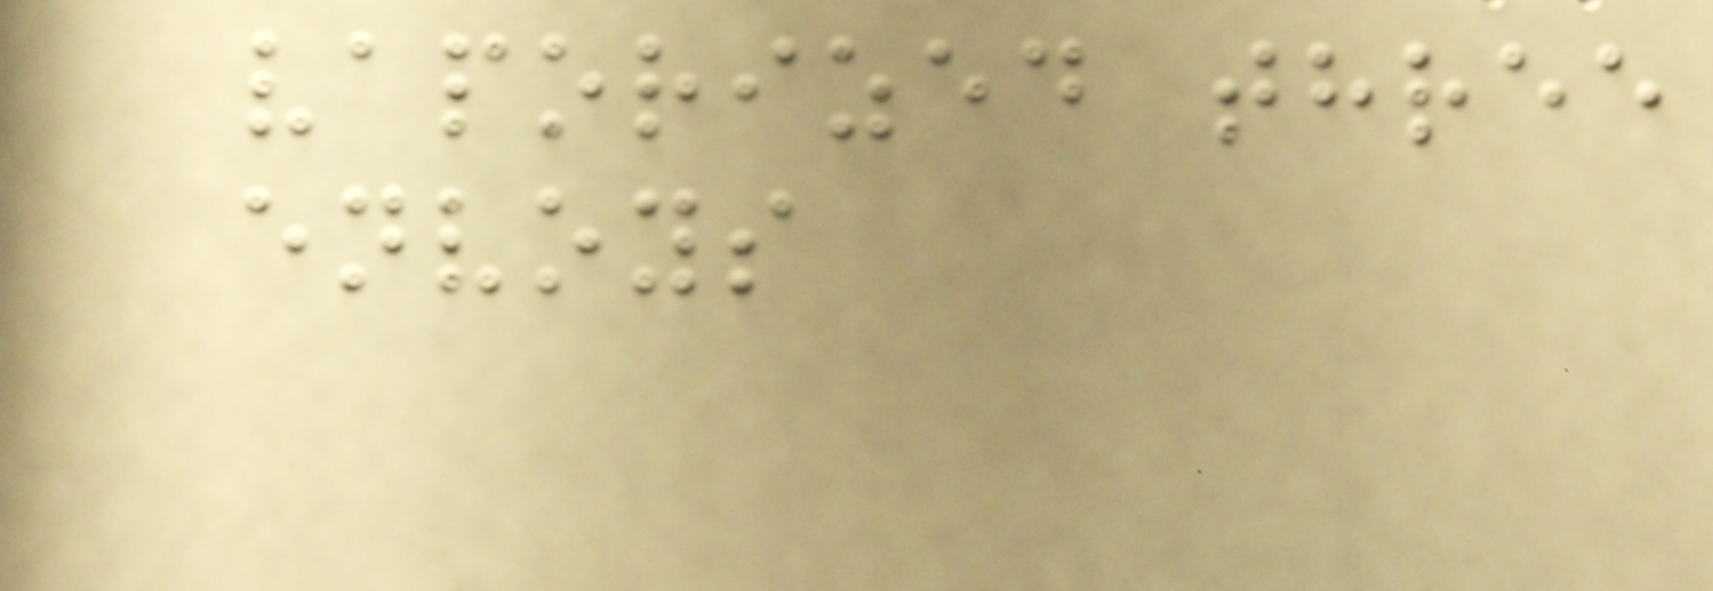vaporized three
envoys
